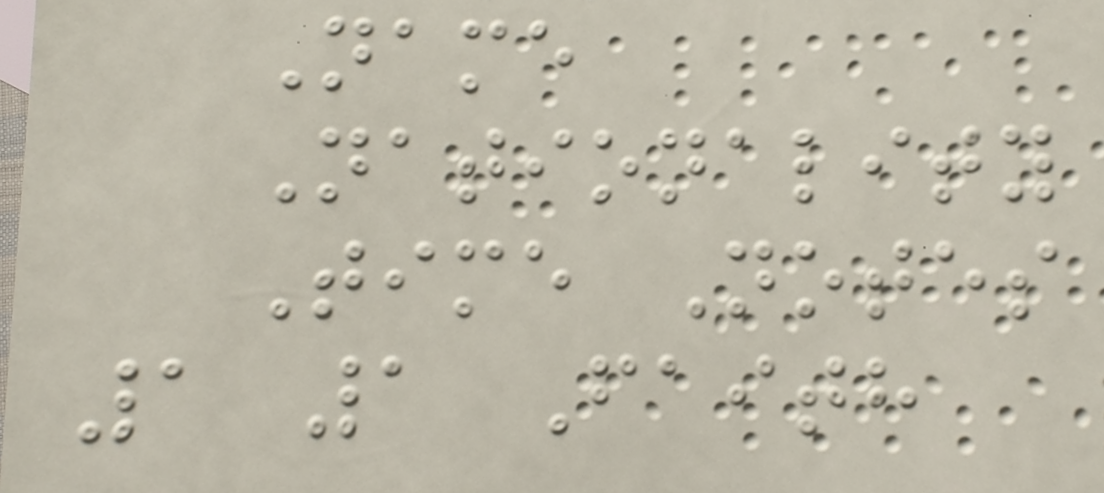Name
Nationality
Time Notes
1 1 Faith
